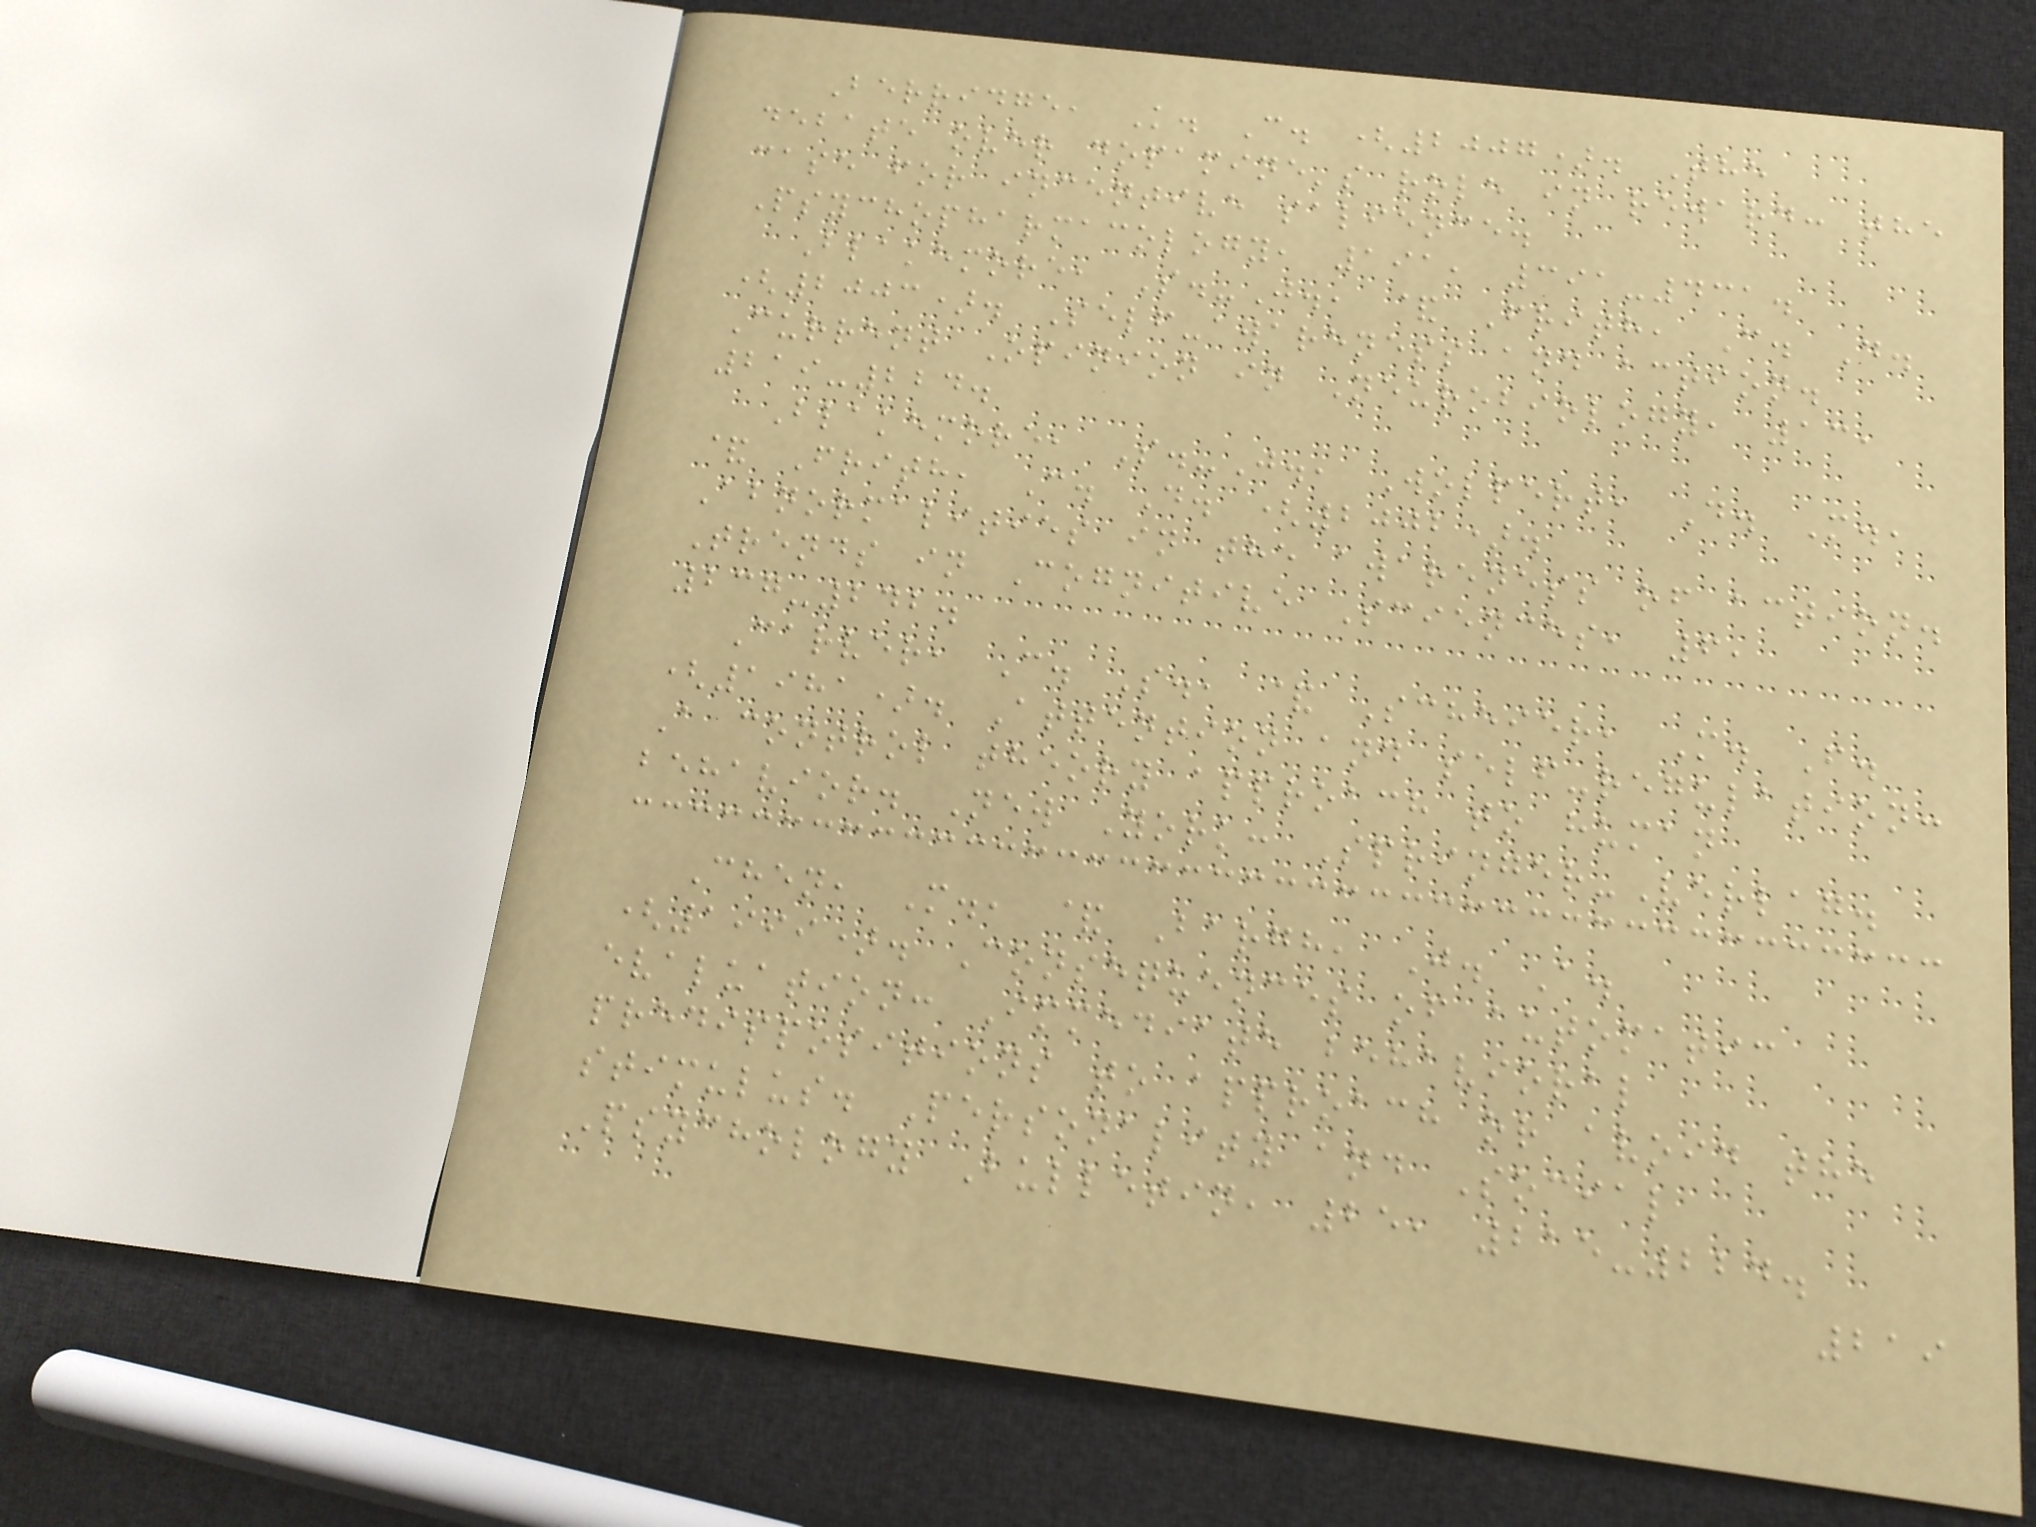Berridge, K. C. (2007). The
debate over dopamine's role in reward: the
case for incentive salience.
Psychopharmacology, 191, 391-431.
Blakemore, S.-J., & Frith, C. D.
(2003). Self-awareness and action.
Current Opinion in Neurobiology, 13,
219-224.
Blakemore, S.-J., Wolpert, D. M.,
& Frith, C. D. (2002).
Abnormalities in the awareness of action.
Trends in Cognitive Sciences, 6,
237-242.
Carver, C. S., & Scheier, M. F.
(1981). Attention and self-regulation:
A control theory approach to human
behavior. New York: Springer-Verlag.
Chen, M., & Bargh, J. A.
(1999). Consequences of automatic
evaluation: Immediate behavioral
predispositions to approach or avoid the
stimulus. Personality and Social
Psychology Bulletin, 25, 215-224.
219
